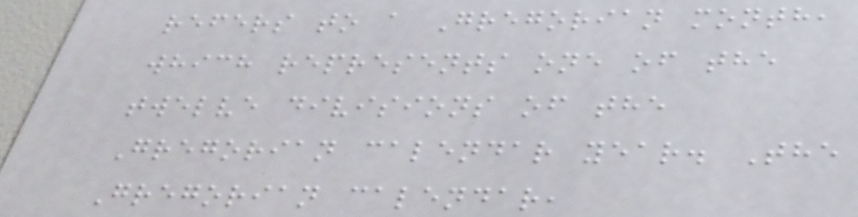refers to a Gregorian month,
which represents one of the
twelve divisions of the
Gregorian calendar year. The
Gregorian calendar,
